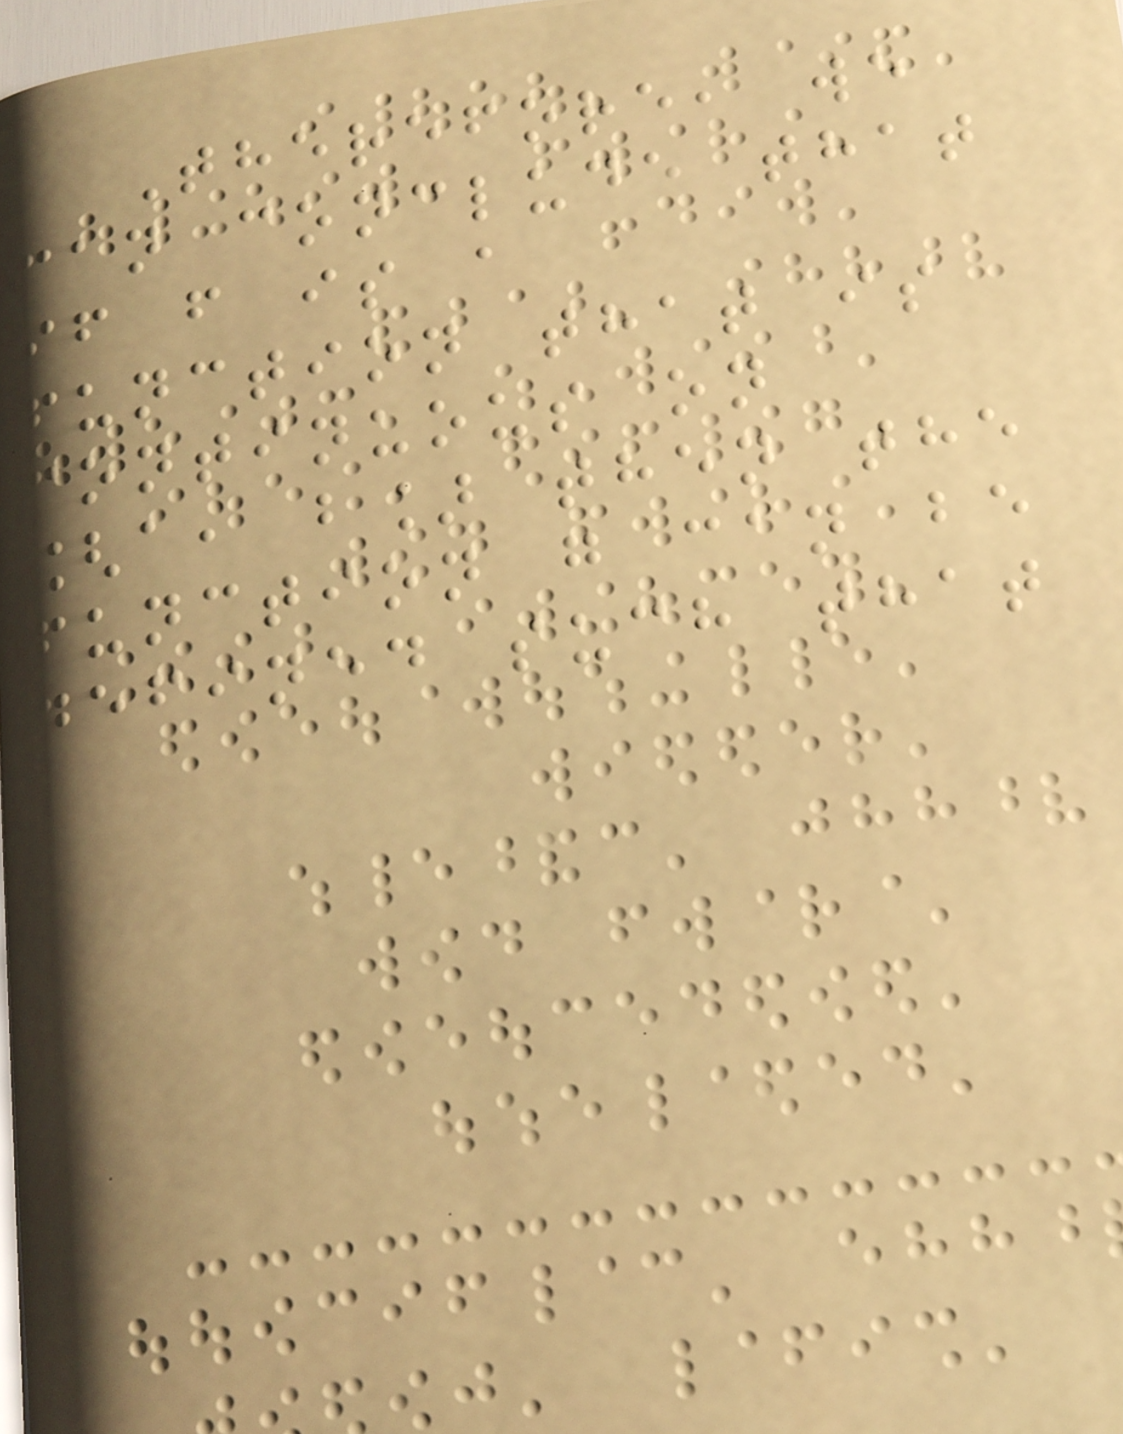Therefore, we
can conclude that
if f is a
function that is
continuous on
[a, b] then the
function g can be
defined such that
